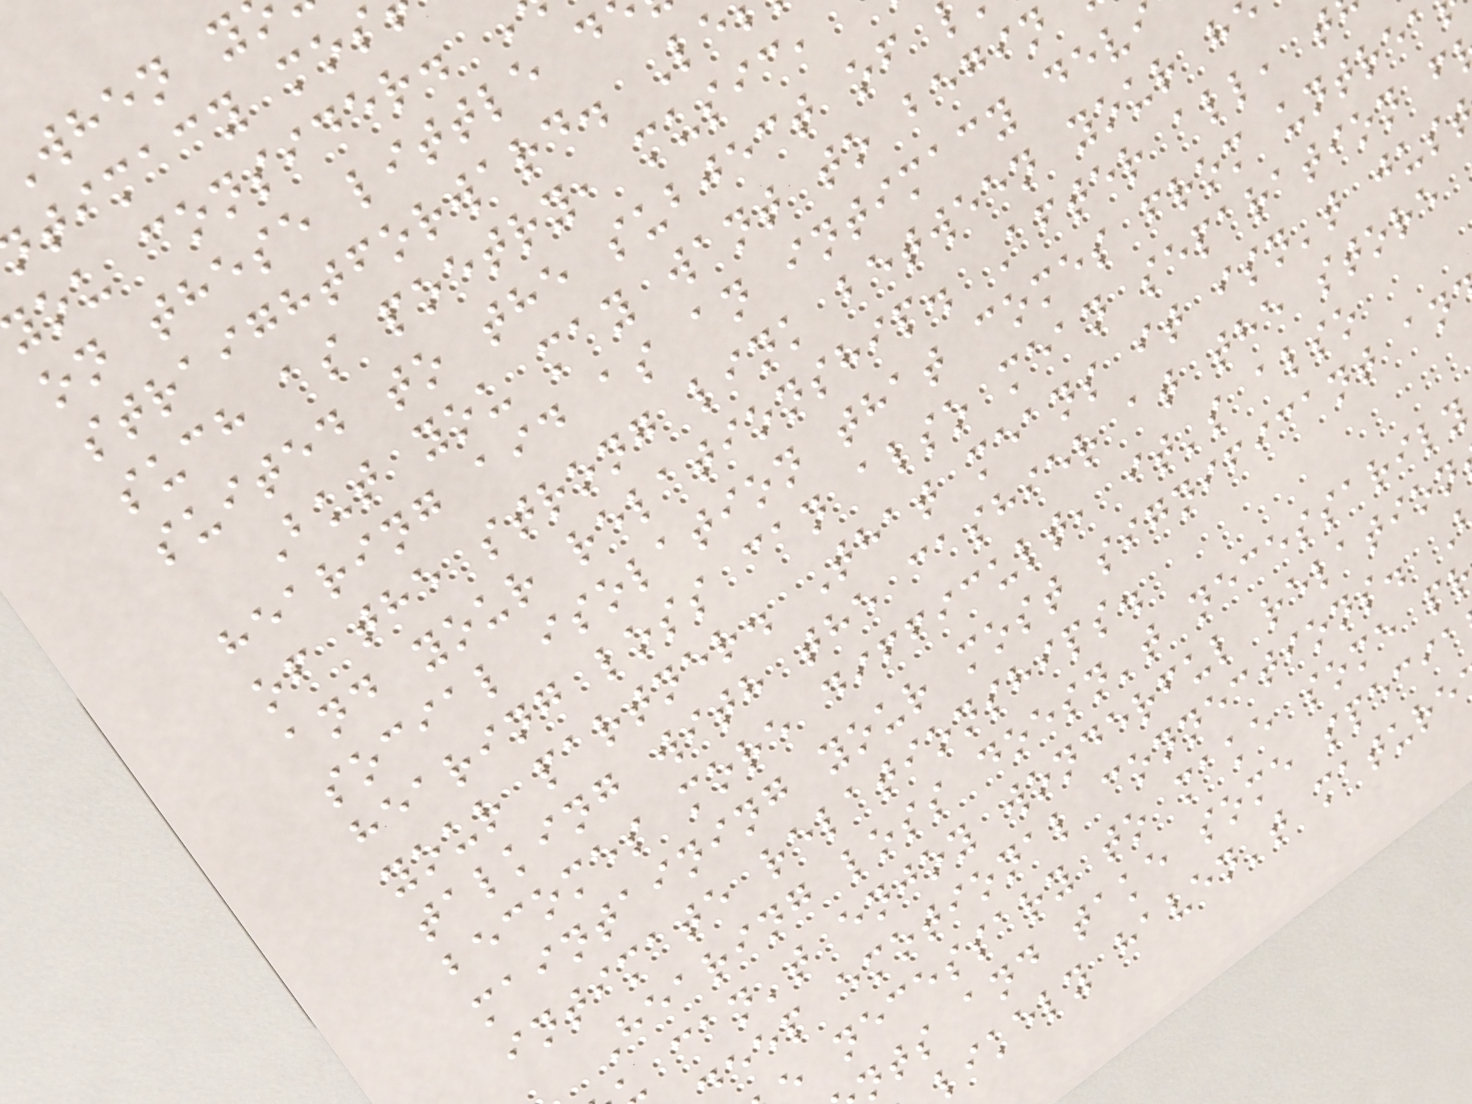ou consider.
on these little d
straightforward. Le
such as poetry, music,
suited to the subject of
But you may want to begin
hearing aid as an intimacy devi
of the strong link between your h
and your relationship. After all, t
social isolation that comes from untrea
hearing loss can also mean separation f
your partner. That means it isn't jus
talking with the cashier at the store
becomes more difficult, it's also
maintaining your most significant an
intimate relationships.
Hearing loss doesn't necessarily
can't enjoy wonderful relation
eep emotional connections.
e necessary to make some p
nts and take some specia
likely haven't mature
